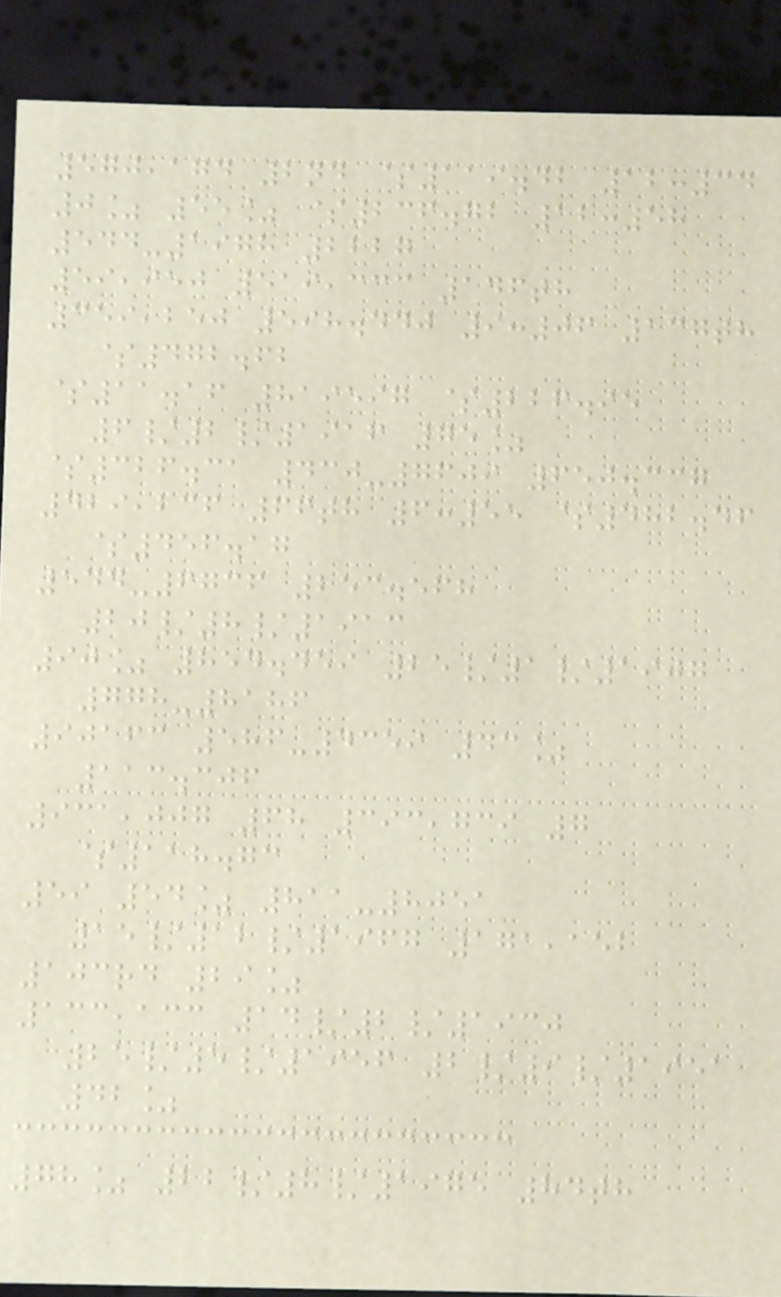570,174 2nd $119.42 12:34
0% 55% $236.72 12:58
544-1978 2227
59,950 519,333 146th
359,250 598.440 9:06 137th
$472.62
$11.16 819597 $226.95
6/2/1916 75%
$326.31 430-7609 650.337
429,236 66th 6:55 $482.46
$456.17
544-6736 253.568
20/8/1913
90% 854.459 25/1/1907
778-8186
90163 586-4359 43%
113.306
931,007 68 393,739 7
$118.73
59 54% 811-8051
15/12/1967 171,152
103rd 29%
133,133 14/2/1930
25/5/1956 2/9/1951
42%
78% 22/8/1975 84th
